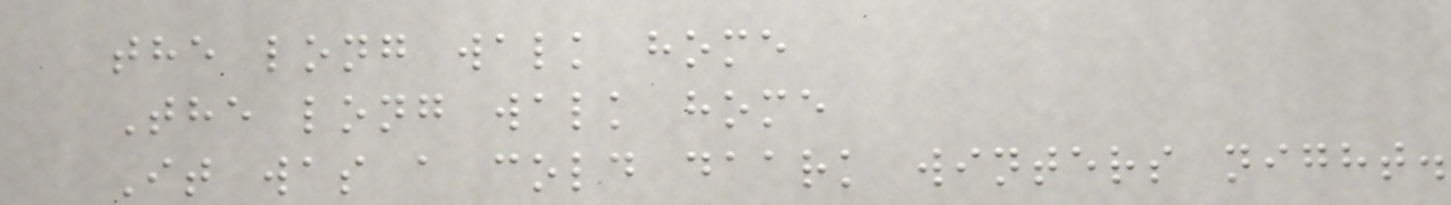the long walk home
The long walk home
It was a cold daark winters night.
